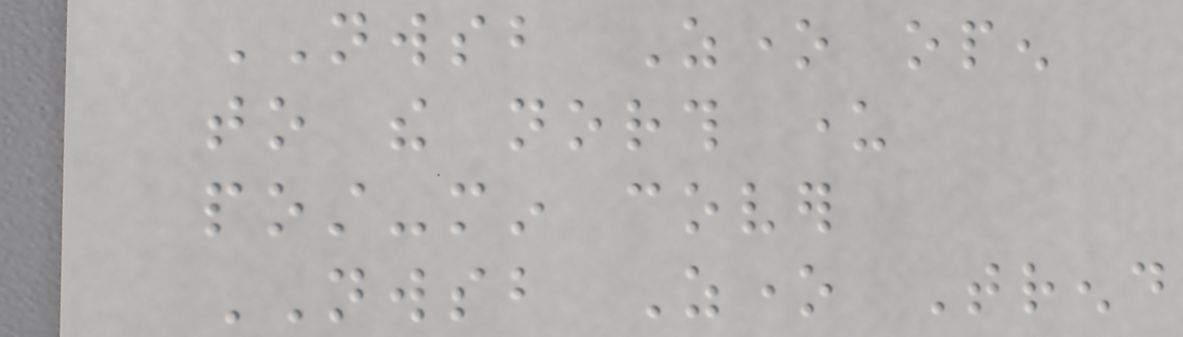NWSB Zone open
to the north under
post-min cover
NWSB Zone Trend
